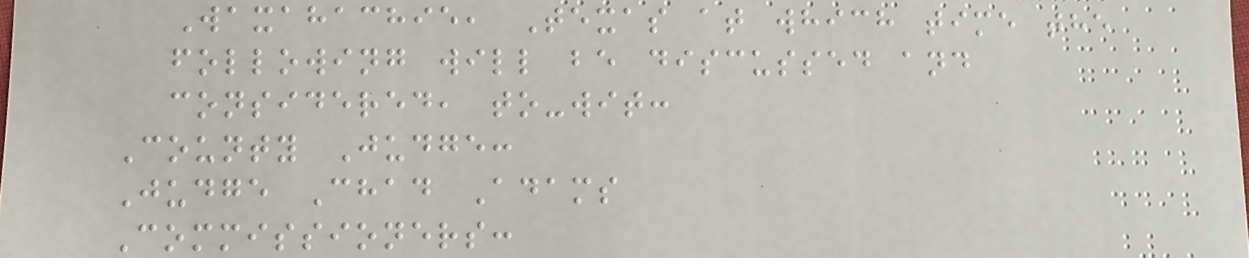Waxahachie, Texas at which time the
following will be discussed and
considered, to-wit:
County Judge:
Judge Chad Adams
Commissioners:
